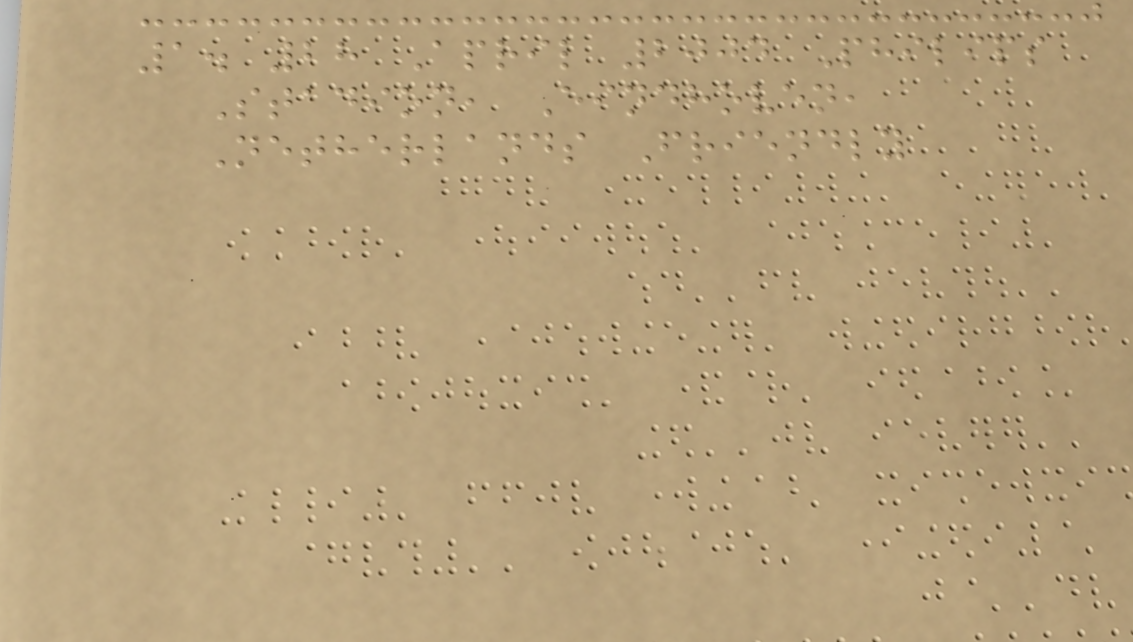1. 28 April 2004 Philips
Stadion, Eindhoven,
Netherlands Friendly
